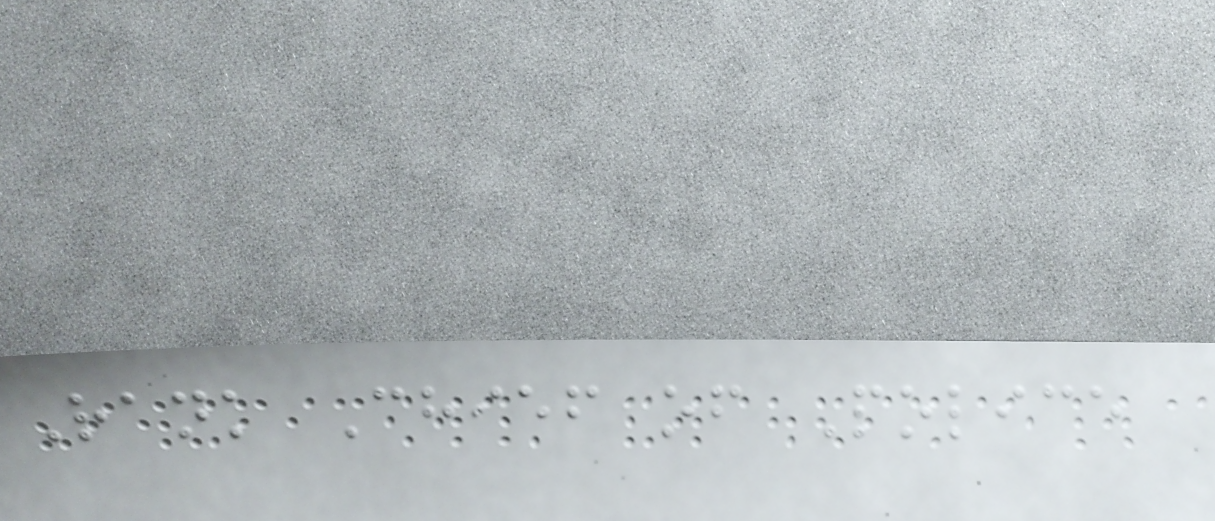Rank Chief of Police
